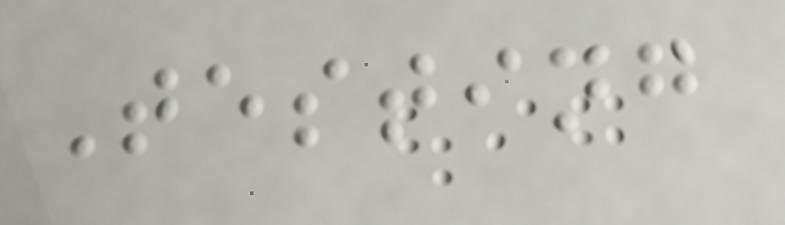Testing
